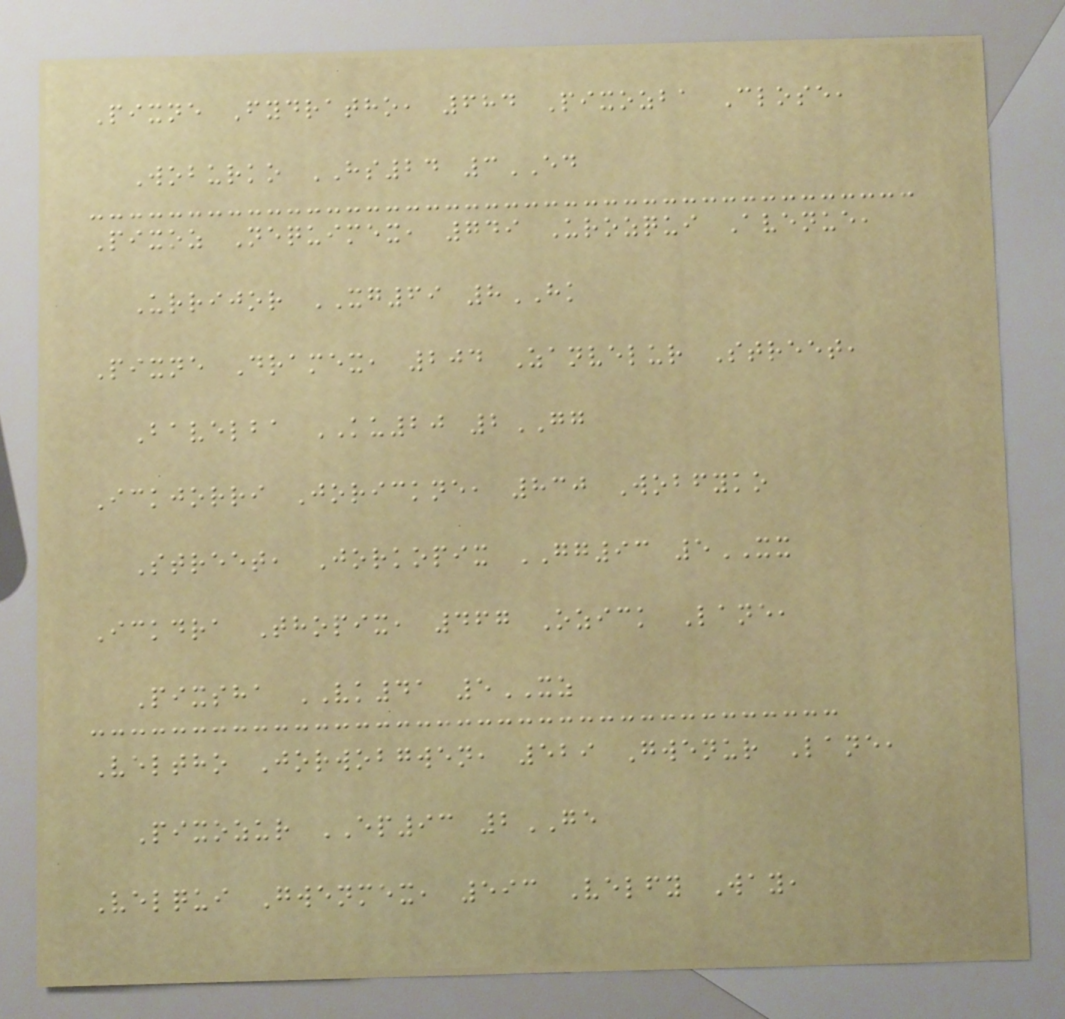Pixne Fydratho, 684 Pixozba Close,
Woburko HS24 3ED
Pixoz Nequimex, 749 Urozqui Avenue,
Urrijor XG69 8HK
Pixne Dramex, 204 Zanvelur Street,
Bavelba KU20 2GG
Ickjorri Jorickne, 830 Wobfyko
Street, Jorkopix GG93 5XX
Ickdra Thopix, 467 Ozick Lane,
Pixsha VK41 5XZ
Veltho Jorwobgwen, 529 Gwenur Lane,
Pixozur EP93 2GE
Velqui Gwenmex, 593 Velfy Way,
